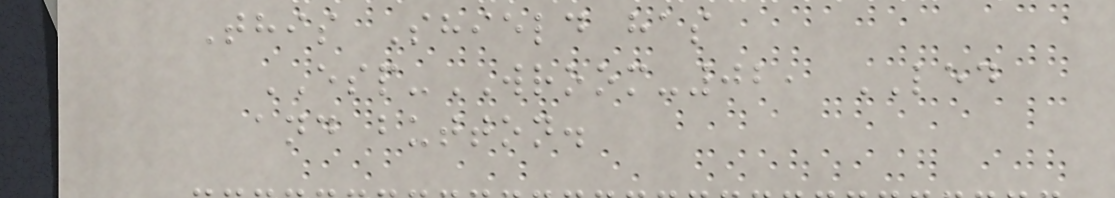This Shield has
ESP-WROOM-02, LED
and button.
